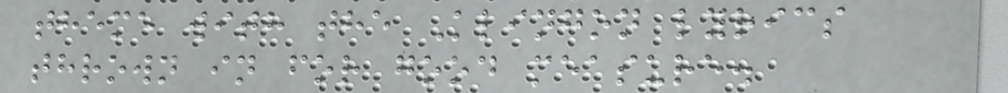theme with the Klingon lyrics
thrown in for good measure.
